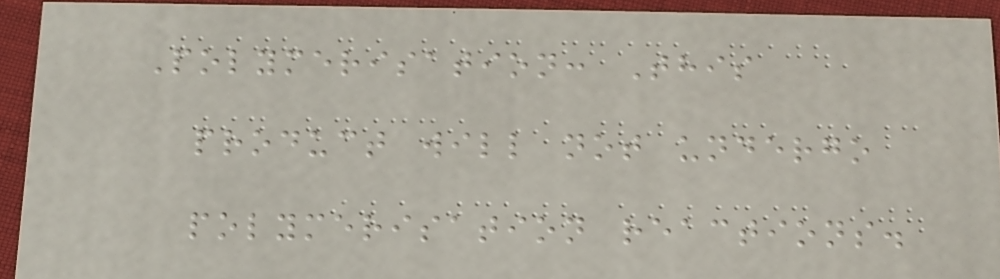Polymerisation: This
product will not undergo
polymerisation reactions.
